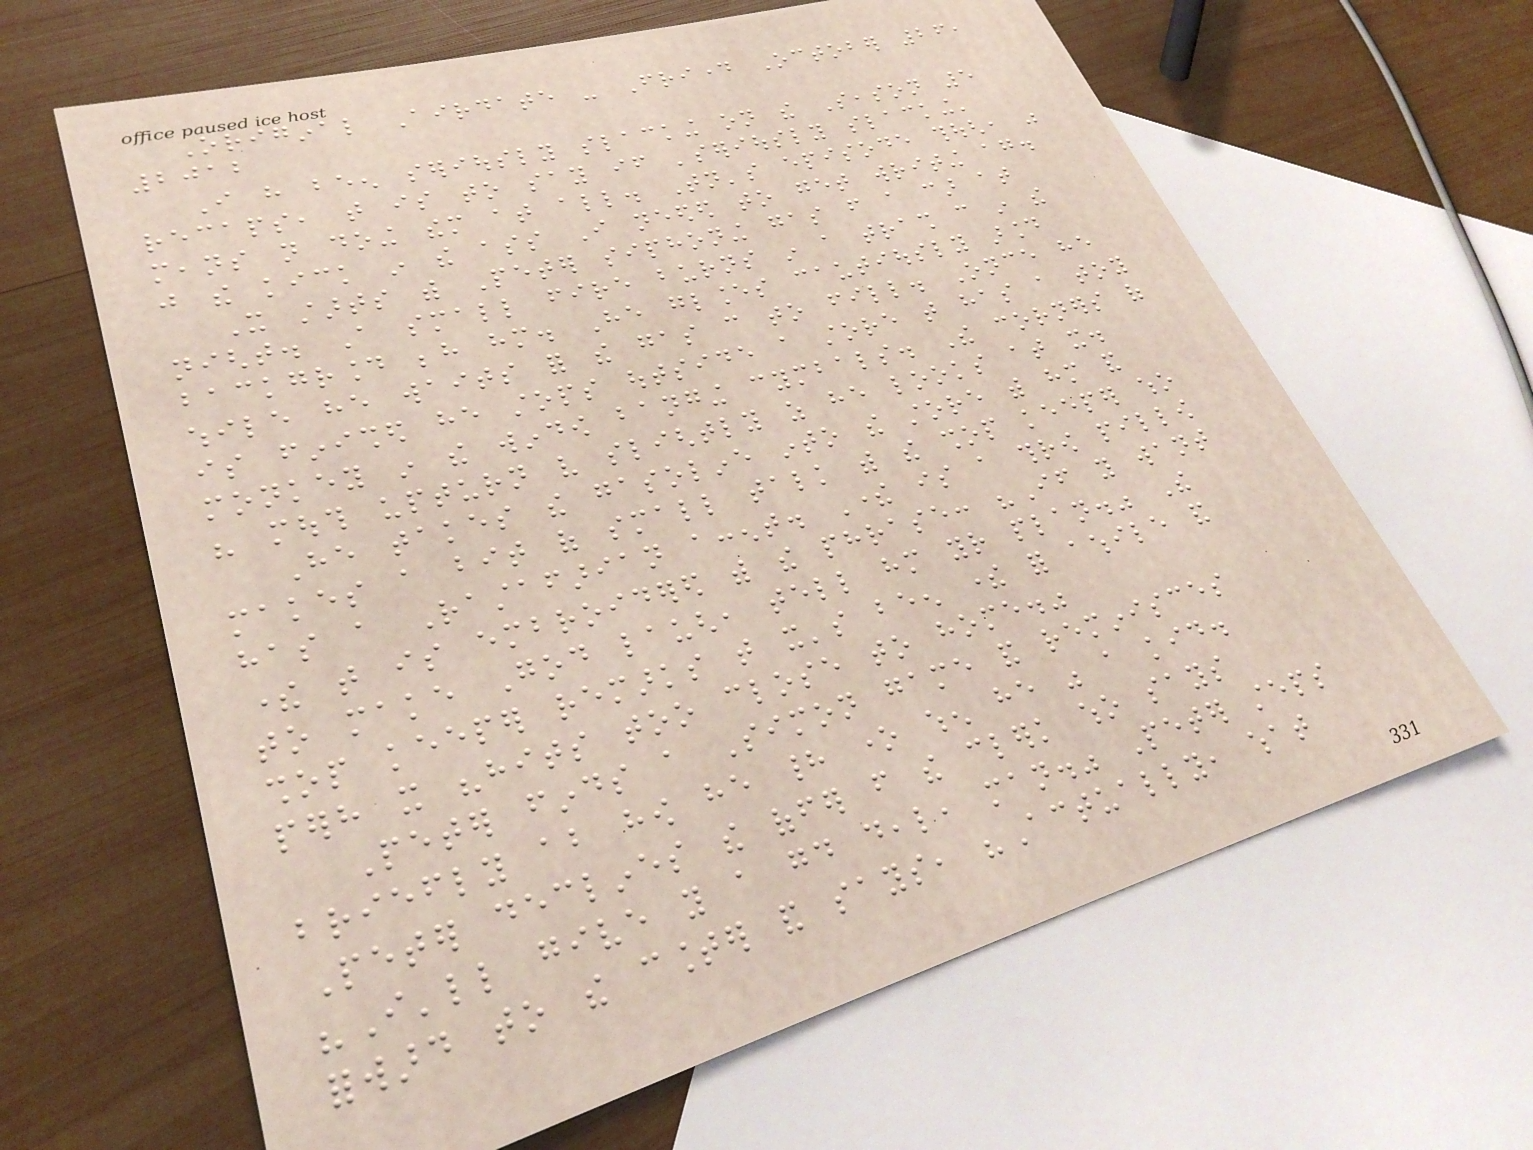Original Airdate - Friday October 26,
2012
I have been seriously slacking on the Season 5
recaps, that is to say if 'seriously slacking'
means not doing them at all. Tonight's episode though, was
just the kick in the ass I needed to get writing again.
It starts with Peter siphoning gas from a car at
night. A small fire burns in a trash can in the
background behind him. He glances cautiously around
while he waits for the gas can to fill. Once he
is finished he stops outside a store that has a toy
monkey in the window banging cymbals. The corners of
his mouth upturn very slightly as he looks at it.
He takes the gasoline into the store with him and
makes a bit of small talk with the shop keeper who
has a Rastafarian accent. There is a throw pillow
there that is embroidered with the phrase: "If you want
to make God laugh, tell him your plan." The
shop keeper remarks that it's been there for awhile and
perhaps it "hits too close to home."
Peter finds a Simon game and reminisces
briefly about how he had one when he was a kid.
Peter declines the offer from the clerk who says
"I'll give you a good deal, man." Peter steps
forward to the counter and says, "Actually, what
